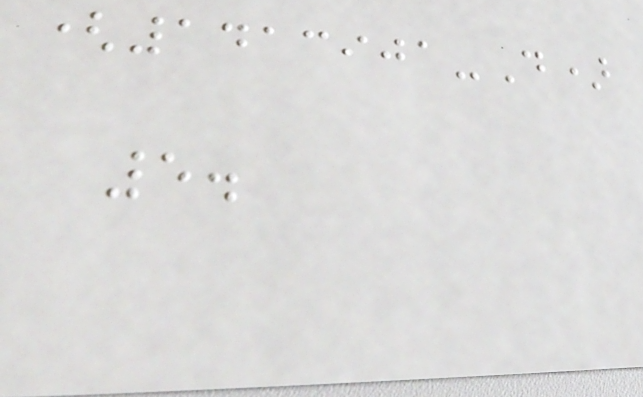(1413901-D)
5.
